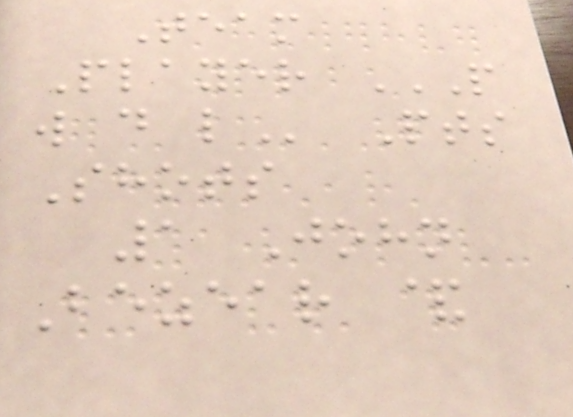Team
Player P
W D L Pts
Shots
1 John
Bezear &
